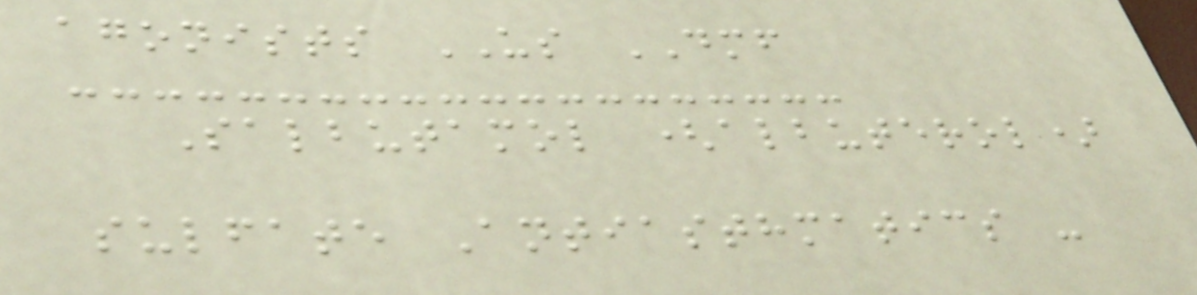agonists US DMF
Salbutamol (albuterol)
sulfate Antiasthmatics -
